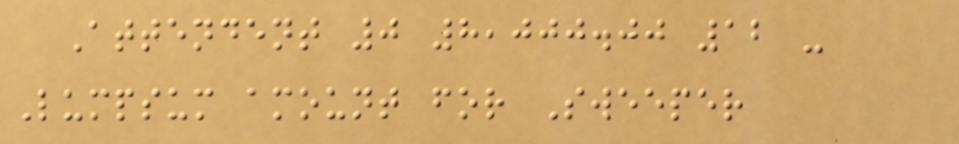Attendent 0 8,000.00 12 -
Lumpsum amount for Sweeper
